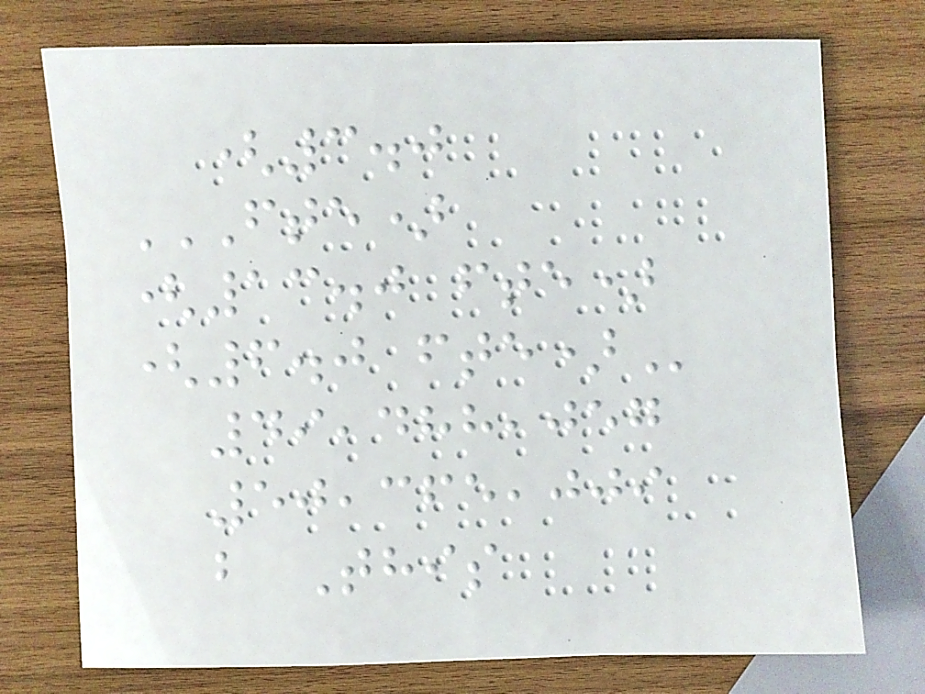(3.0
FTE)
(13.0 FTE)
(6.0 FTE)
49,488,057
50,365,009
b This
